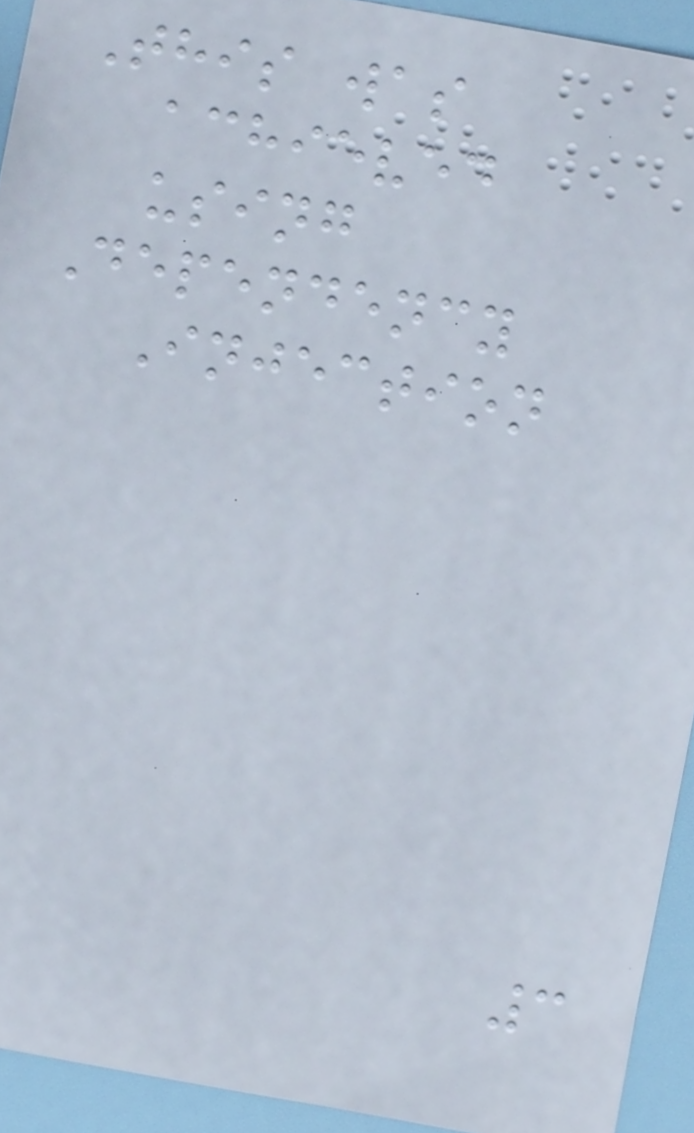This was
achieved
using
Dependency
Injection
3
